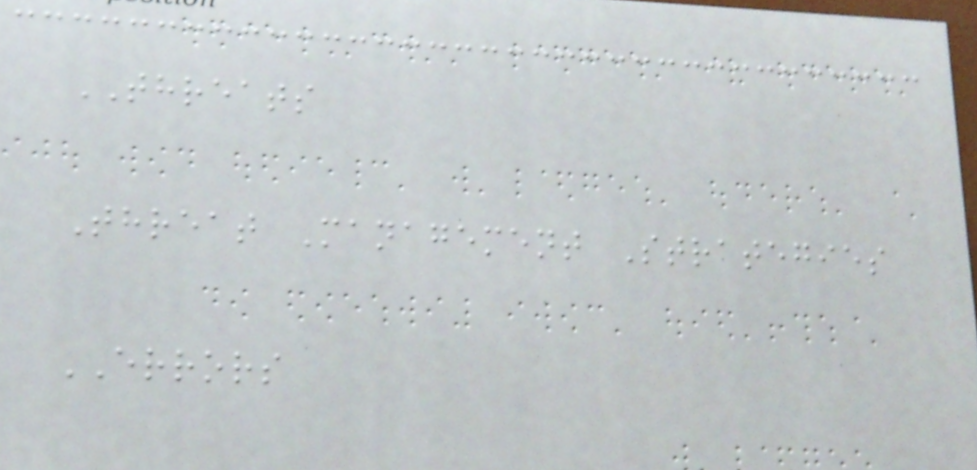THREATS
Threat Management Strategies
ERRORS
